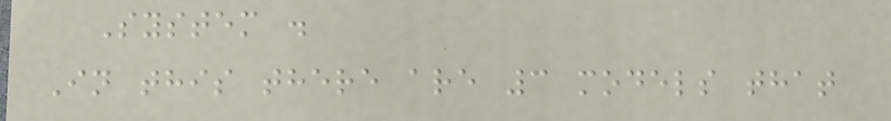System .
In this there are 3 models that
